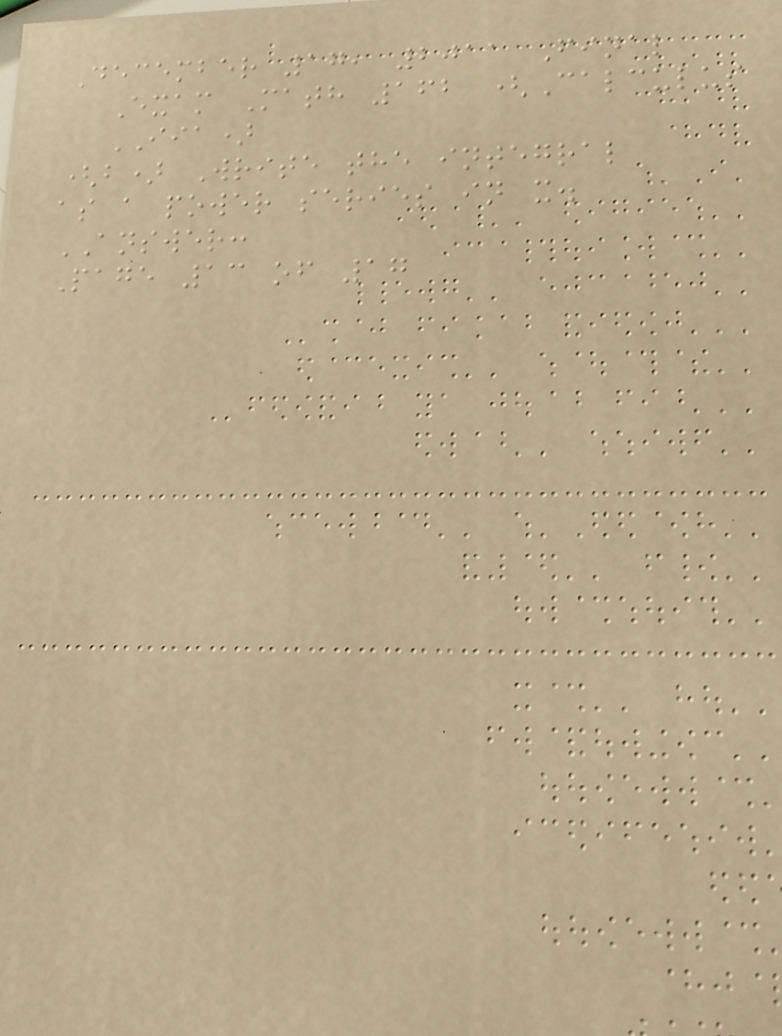December 17, 2011 Final
Exam Math 162 (Calculus
IIA)
(b) Write the integral
as a power series in x.
ANSWER:
Page 13 of 17
